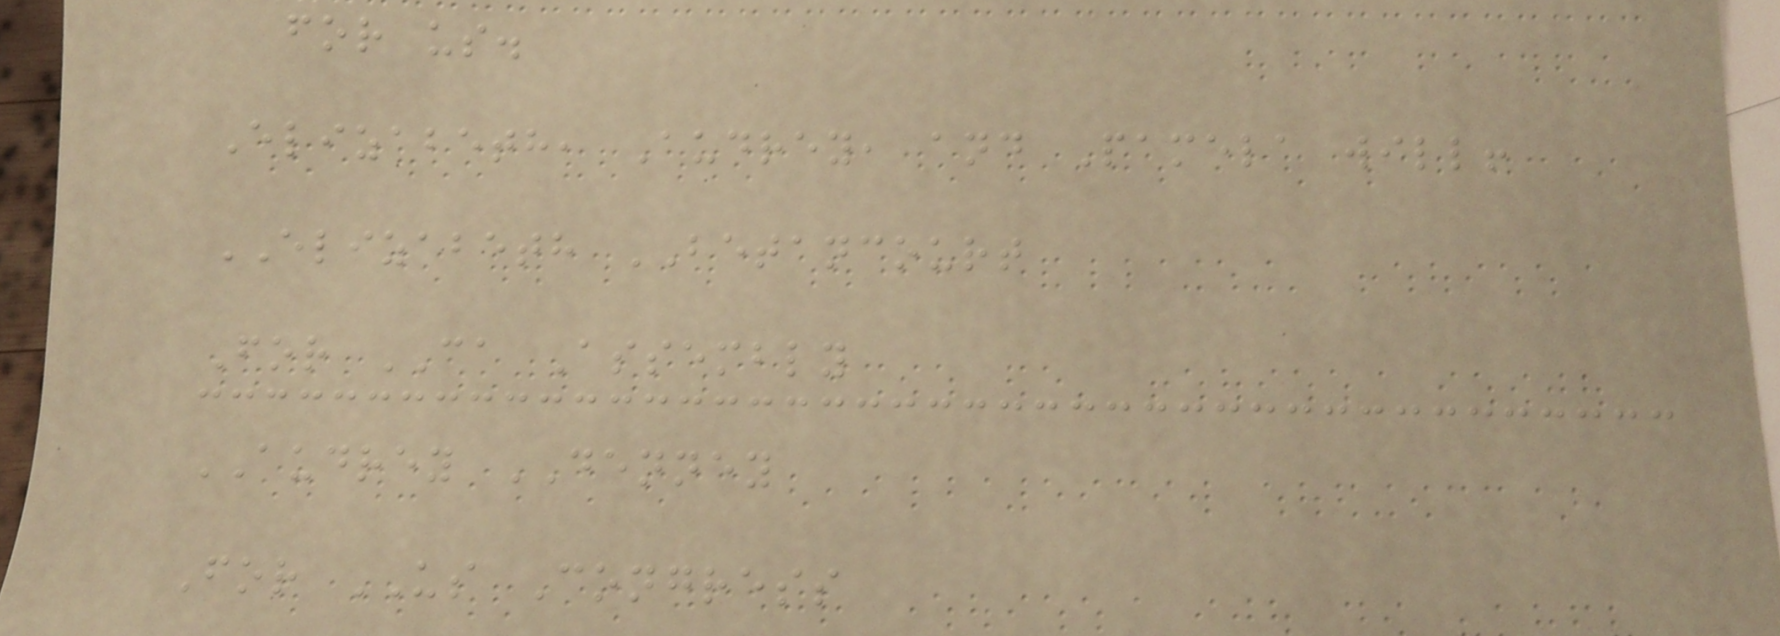for us.
Elizabeth, Audrey, and Pamela will!
ELIZABETH BETANCOURT
For CA Assembly
AUDREY DENNEY
For US Congress
